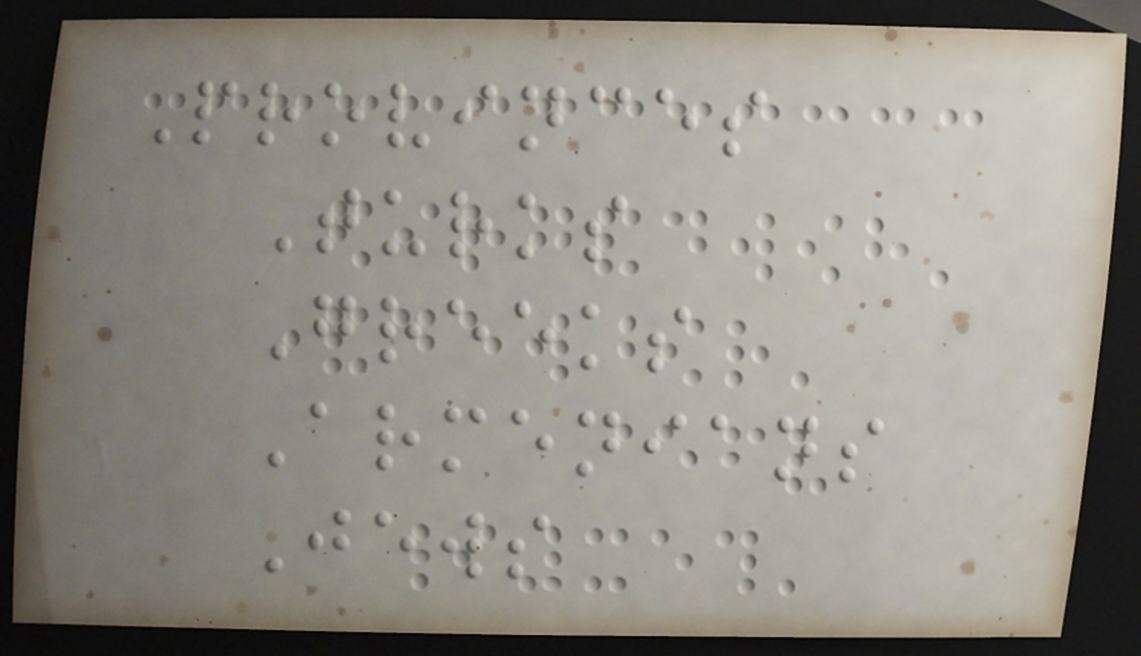Provinces
Turks
Greeks
Armenians
Jews
